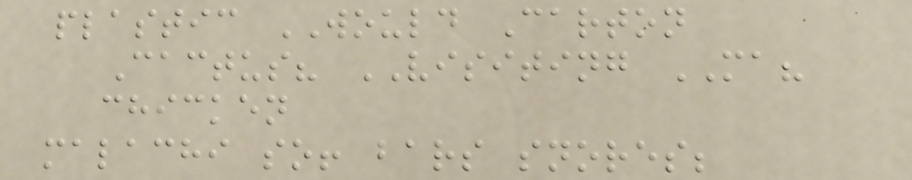plastic WOULD Carton
Cactus? VISITING MA?
chicken
malachi so! bars snores;
